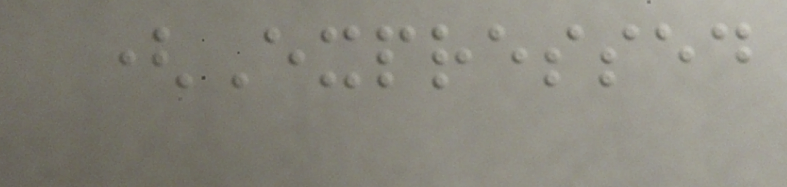(Expressed
